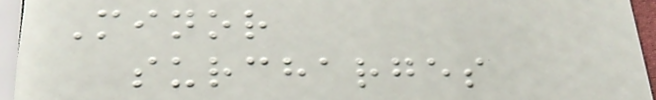Minor
surcharges
